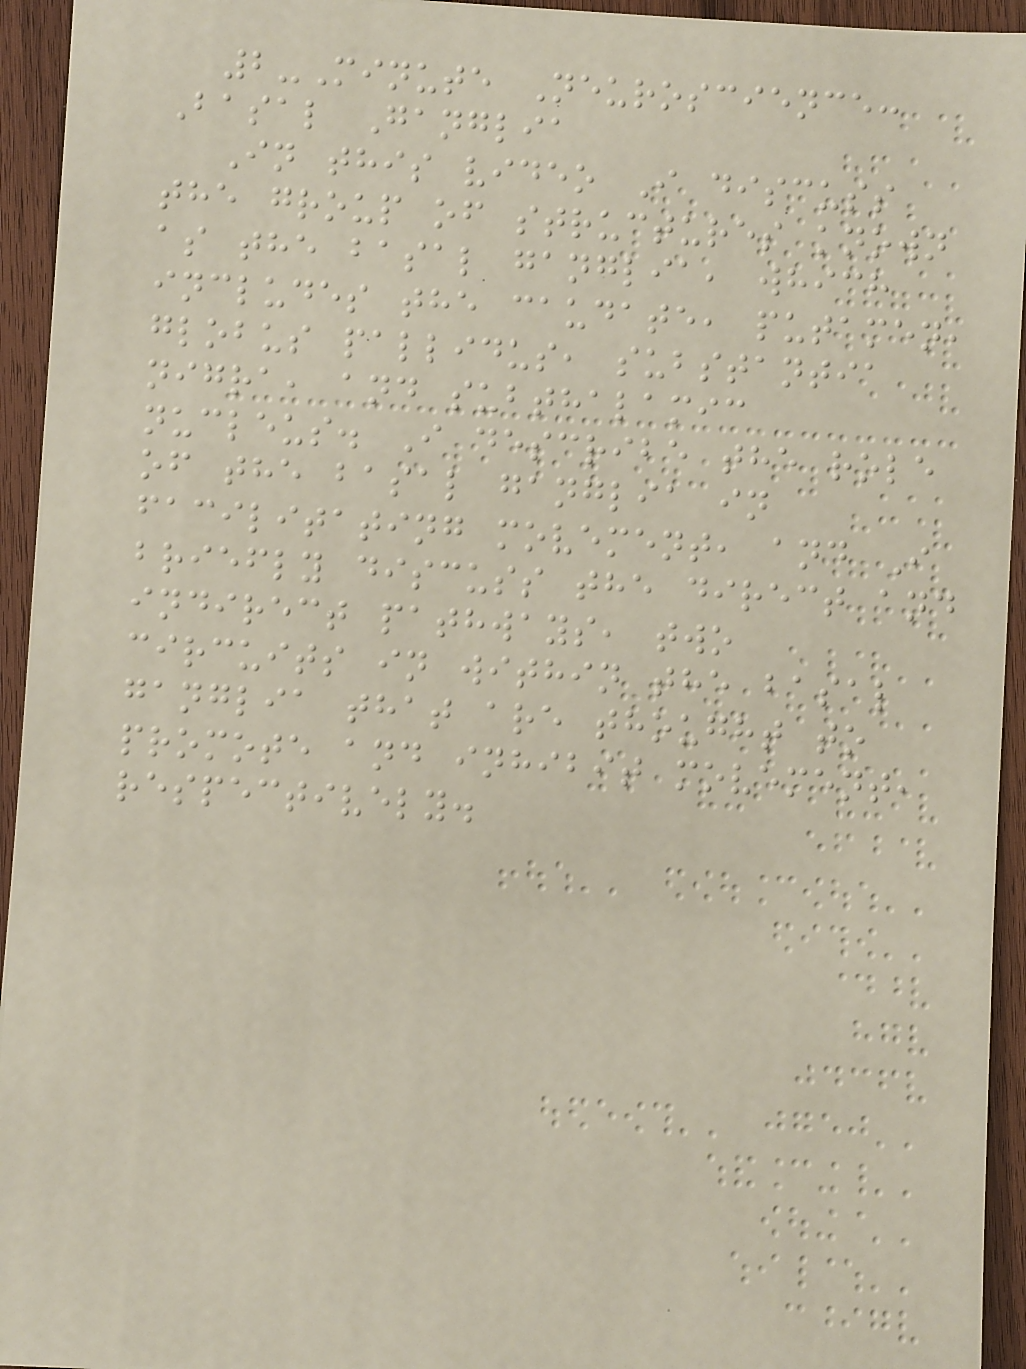2-Minute Neuroscience:
Basal Ganglia
In this video I discuss
the group of structures known
as the basal ganglia, which
includes the caudate, putamen,
globus pallidus, substantia
nigra, and subthalamic
nucleus. I describe the role
of the basal ganglia in
facilitating movement, and I
briefly discuss the direct and
indirect pathways, two
circuits in within the basal
ganglia that are thought to
promote and inhibit movement,
respectively.
